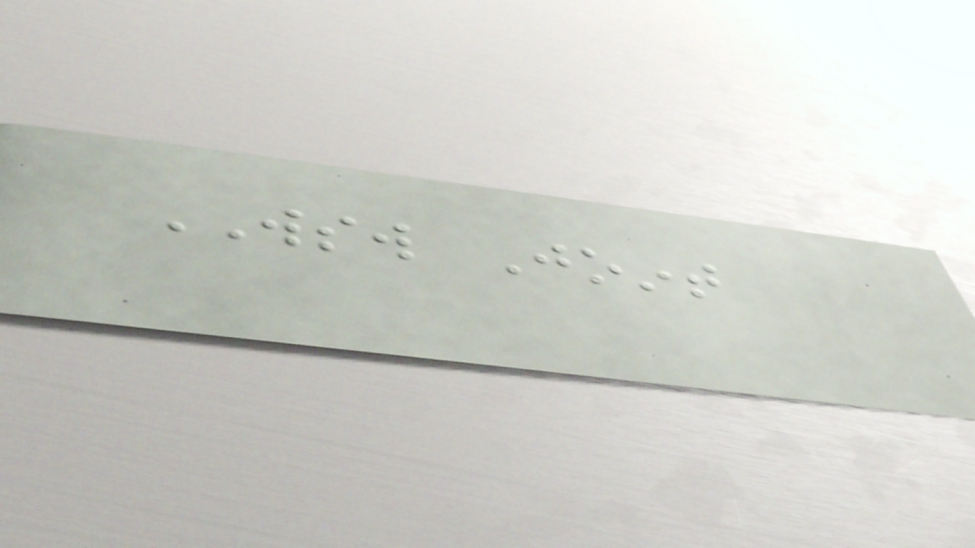WSW Joint
